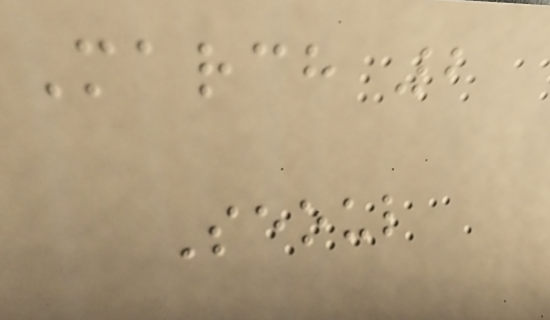March 2
Seoul
